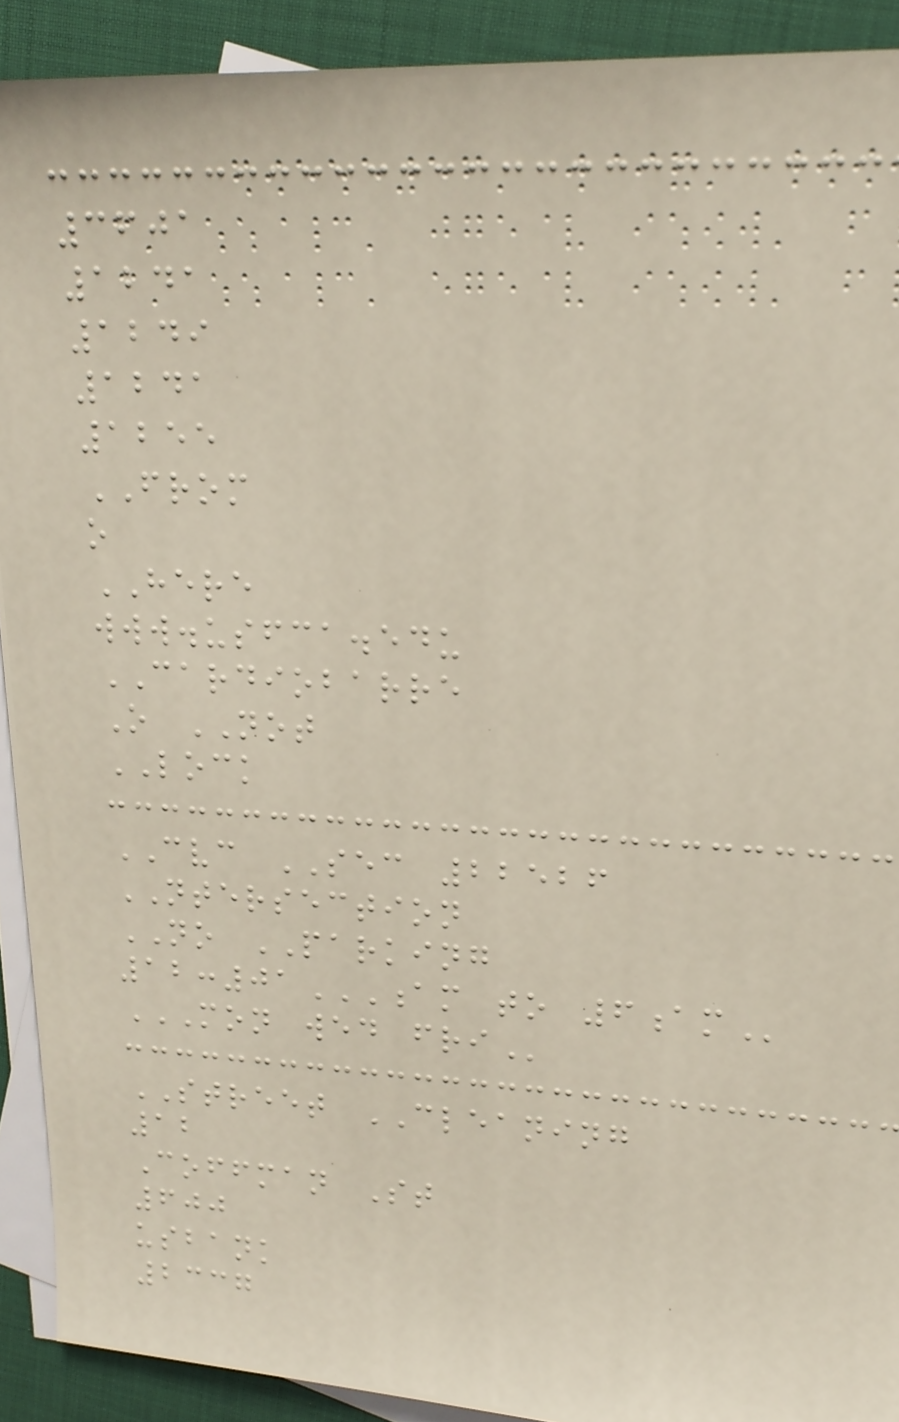3601
1241
1249
1241
1255
FROM
o
HERE
www.usfca.edu
CARDIOBARRE
O NOT
LOCK
CVC SEC 22526
NTERSECTION
NO PARKING
12:01AM TO 6AM
MON WED FRI
STREET CLEANING
12
Coffman St
600
usbank
2337
